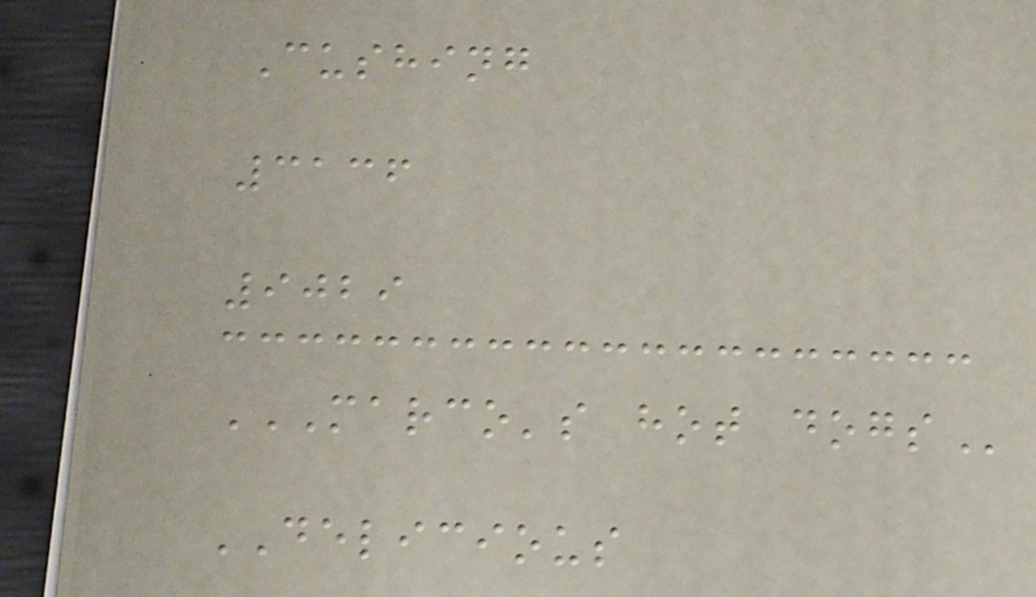Cushing
3136
9029
MARCO'S HOT DOGS
DELICIOUS
